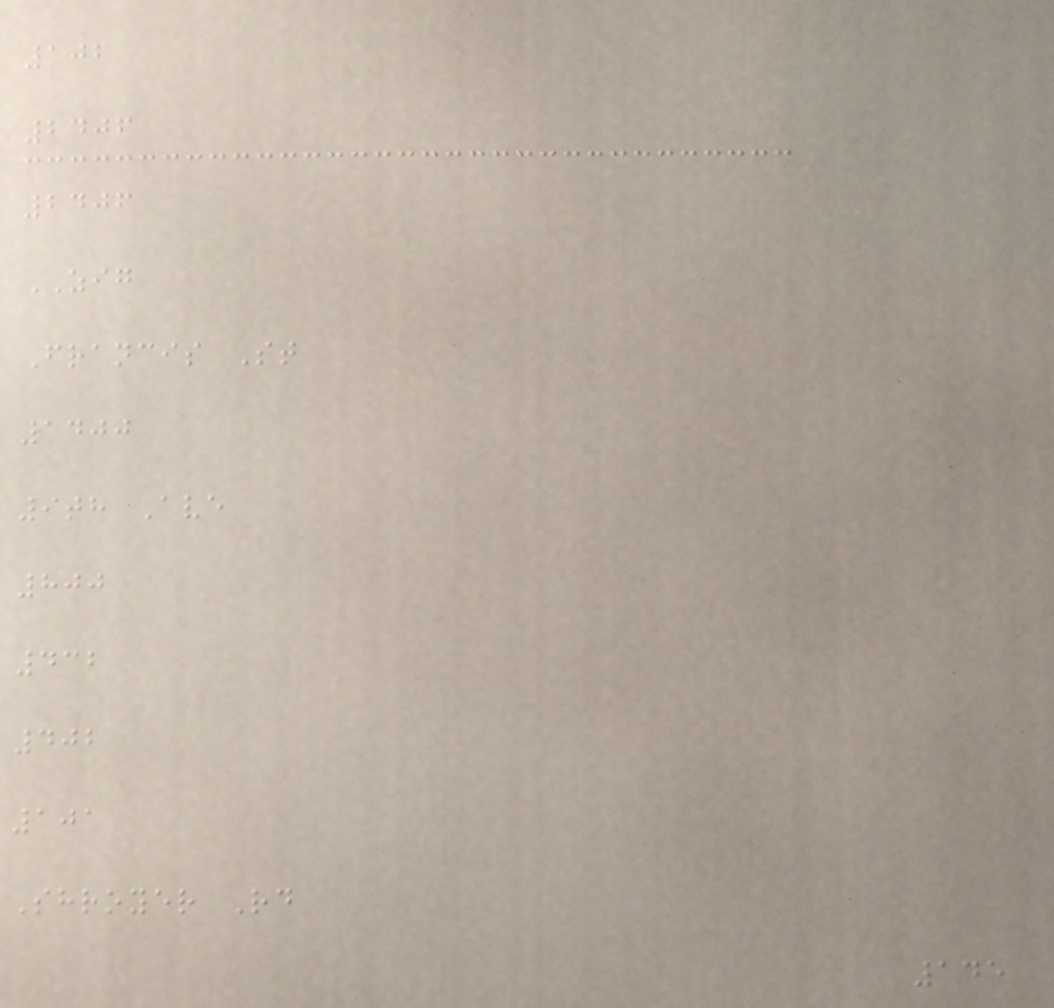102
2406
2406
ZIG
Francis St
1400
9th Ave
800
432
402
101
Shroyer Rd
145
